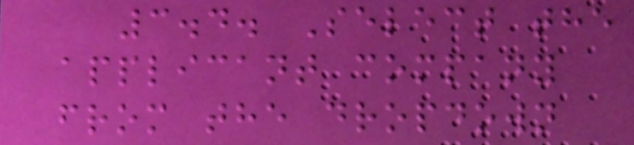3.4. Select the
applicant company
from the dropdown
